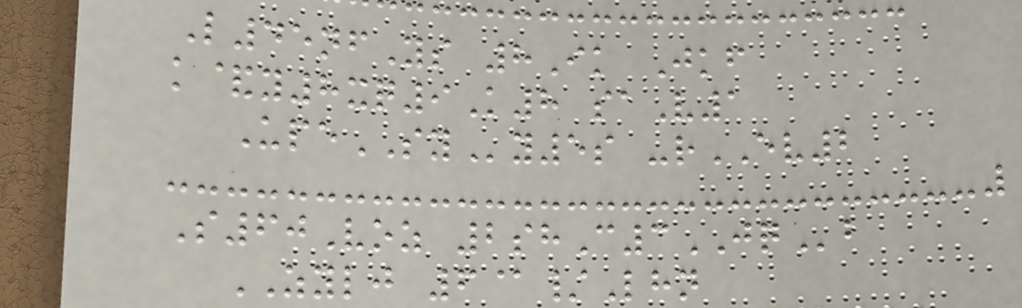L45nfYs 8Ik Jkf
k&y8xq9K8 saV1
UpeSYy5s -rEV2
S60Voz 2shC3JQb
ZYLJ 6@/Lhn
